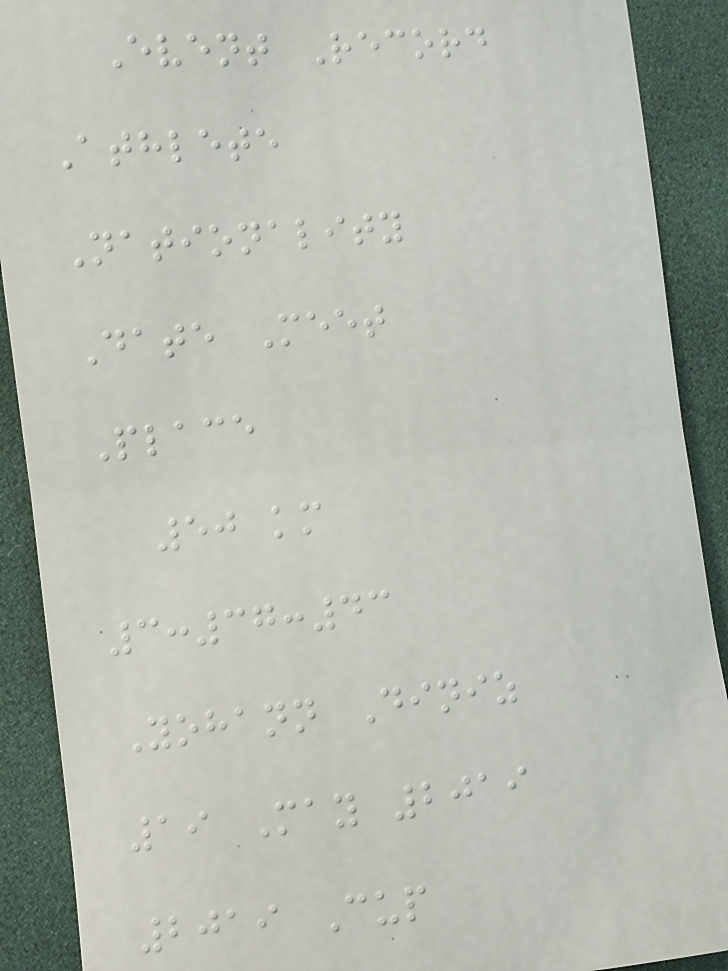Event Record
Athlete
Nationality
Date Meet
Place
50 km
3:37:43
Yohann Diniz
19 May 2019
2019 Cup
